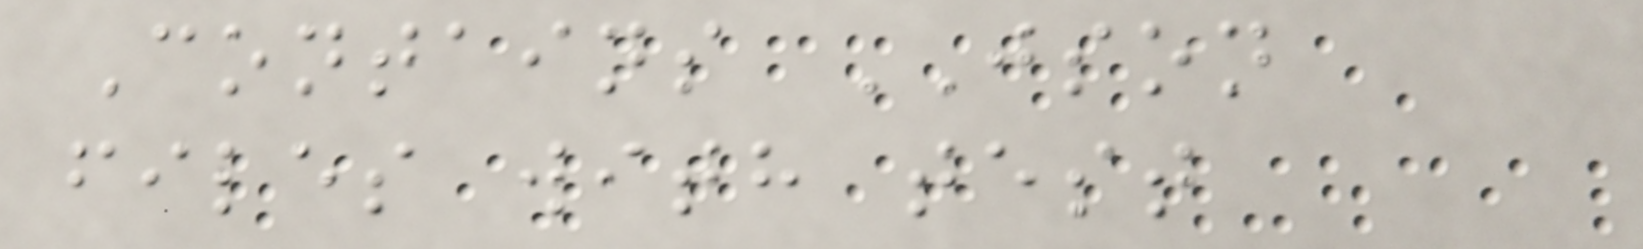Contains JSON
files with test
